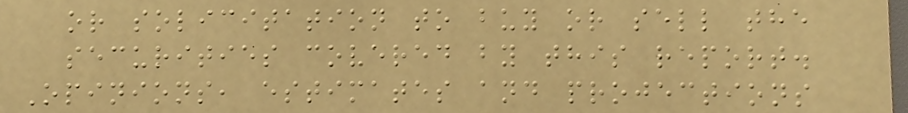or solicitation to buy or sell the
securities covered by this report.
Opinions, estimates and projections
